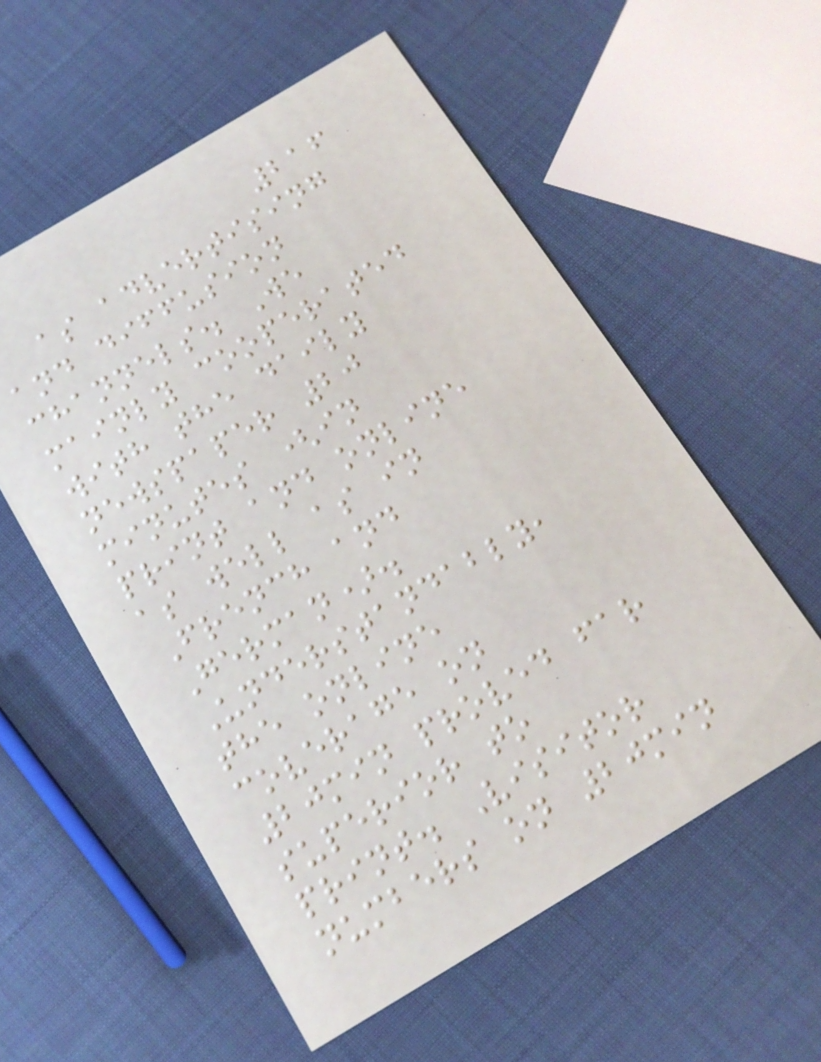216
as advertising
and diffusion
channels. We
mainly cooperated
with the daily
newspaper 20
minutes (in
print and online
as well as in
French and
German).
Understandably,
the online
coverage on
20min proved far
superior to
print. Visitor
numbers on 20min
